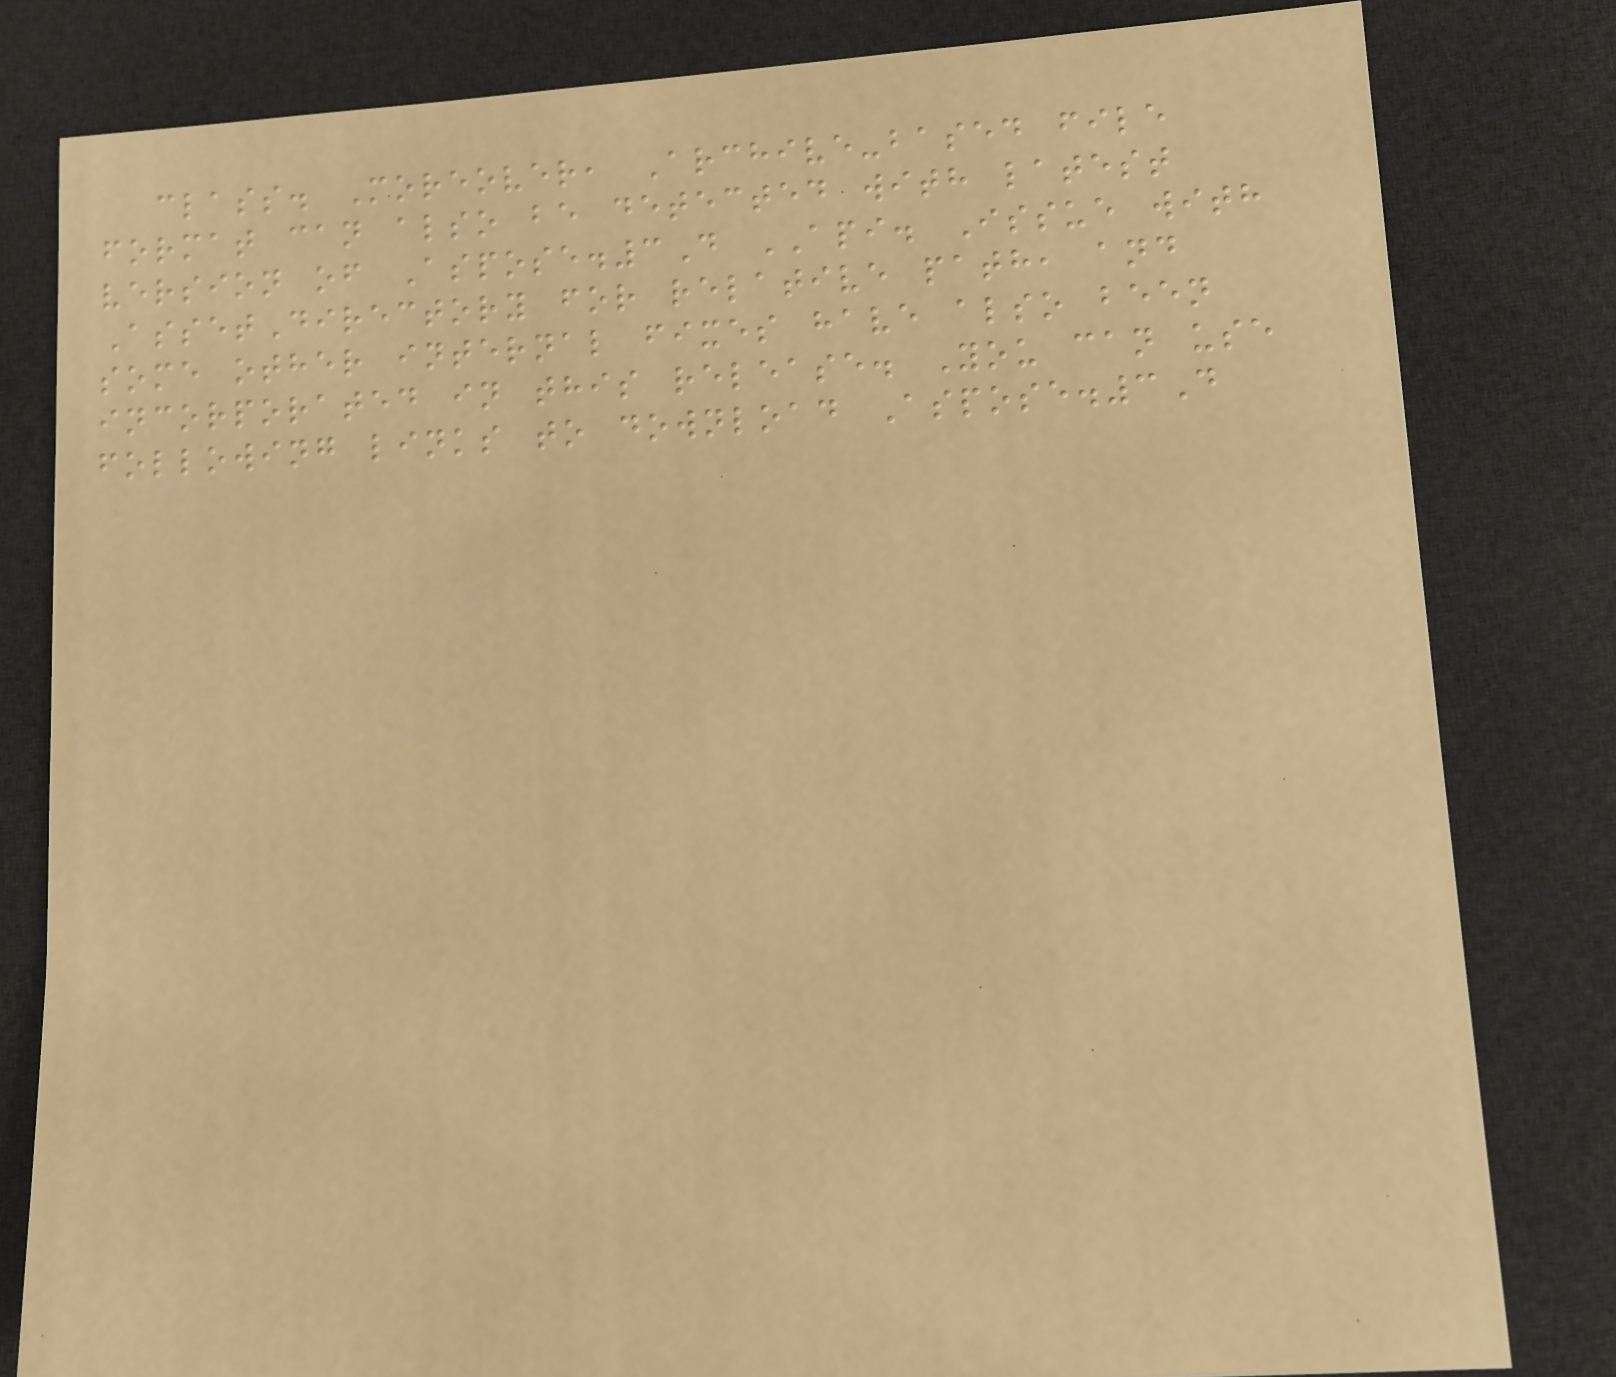class. Moreover, Archive-based file
format can also be detected with latest
version of Aspose.3D API. Issue with
AssetDirectory for relative path, and
some other internal fixes have also been
incorporated in this release. You can use
following links to download Aspose.3D
